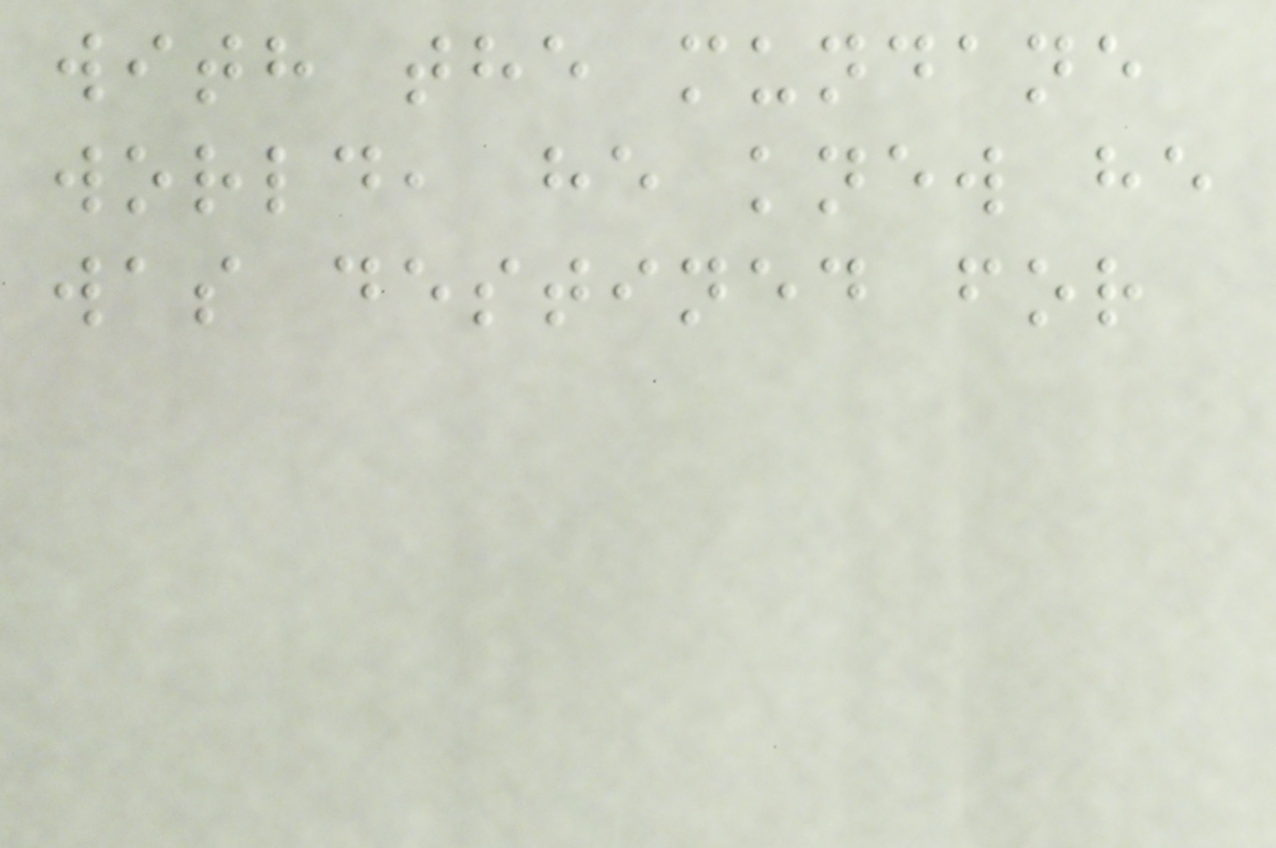with the mundane
world, he knew he
was destined for
